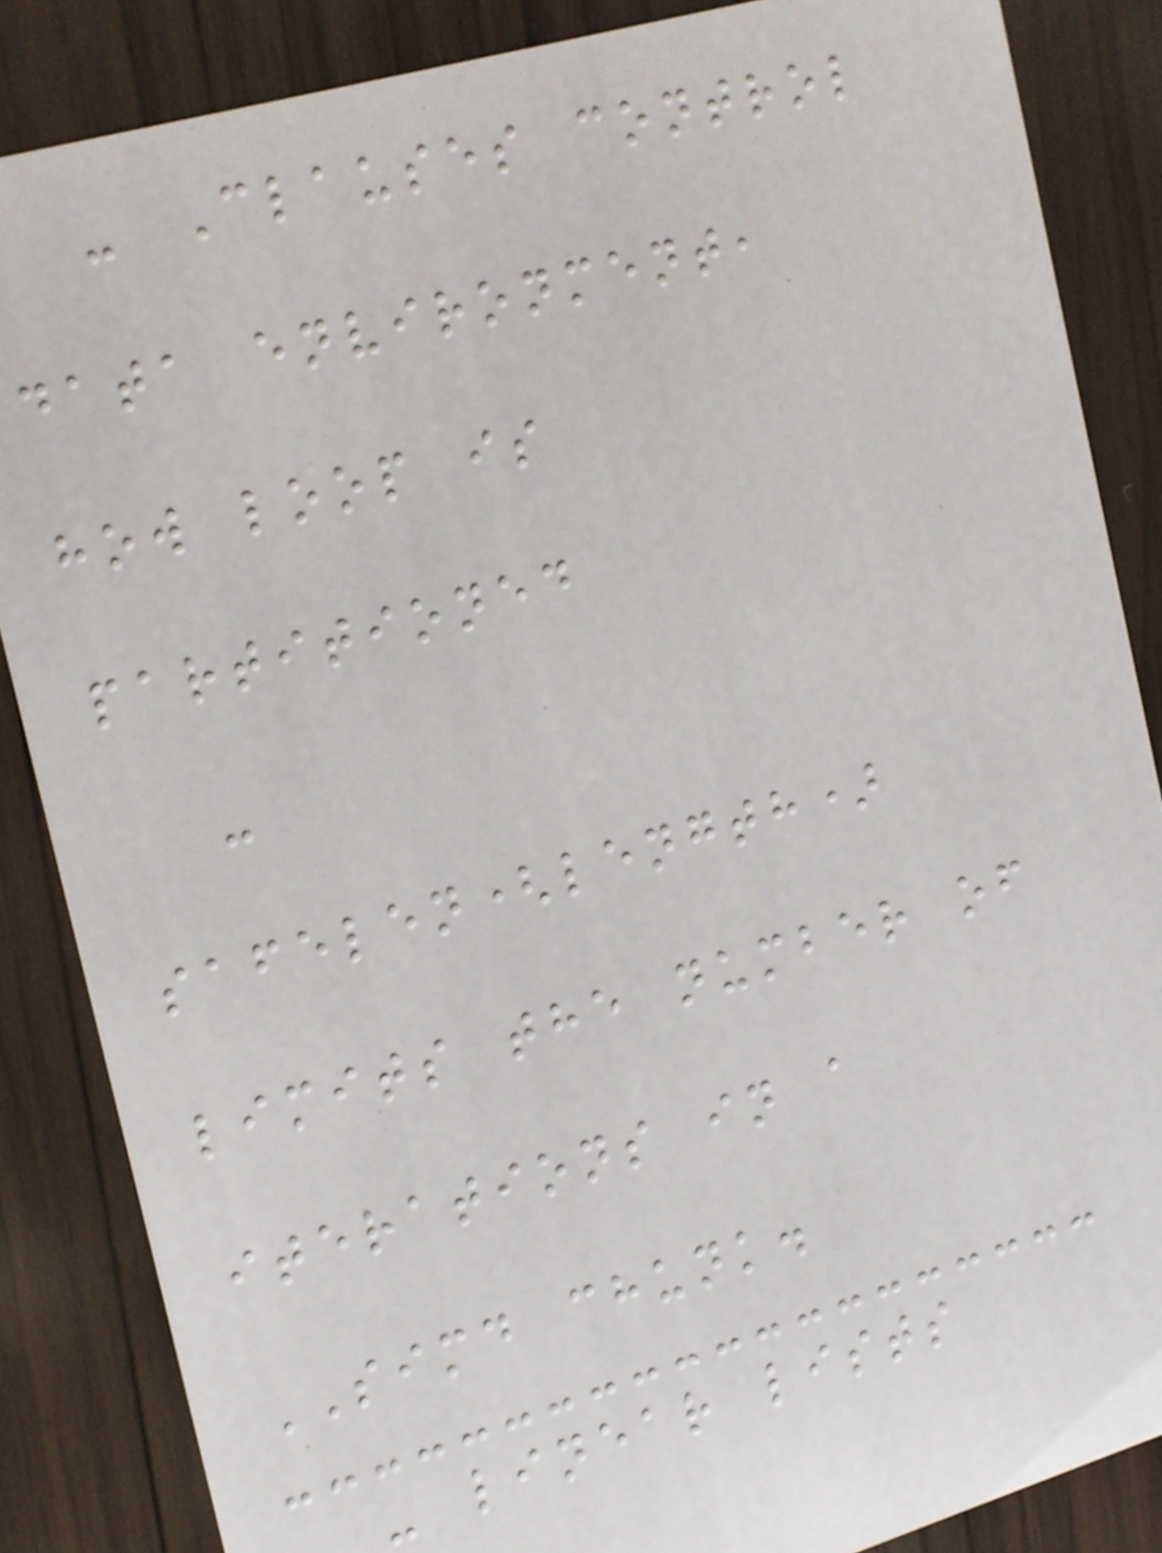- Clauses control
data environment,
how loop is
partitioned
-
safelen(length)
limits the number of
iterations in a
SIMD chunk.
- linear lists
